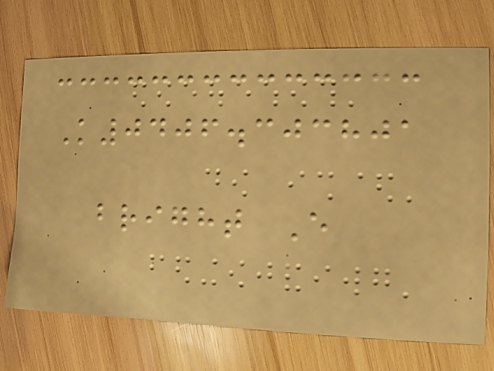K0406.303801
bright E
